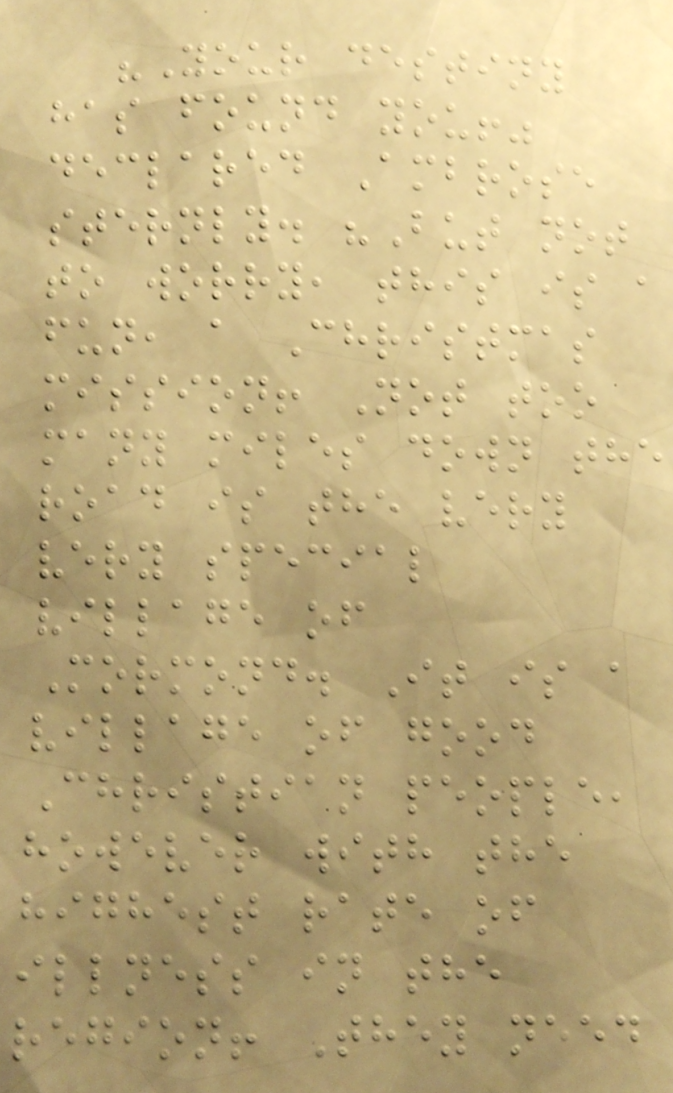"Your destiny
has found you!"
declared Ambrose
sternly. "But not
to worry, this is a
fun, a Christmas
mission! Not too
many miles down the
road is the very
very special
village of
Mormond. It is a
village of good
Christian people,
however with the
highest rate of
illness in the
region! They need
